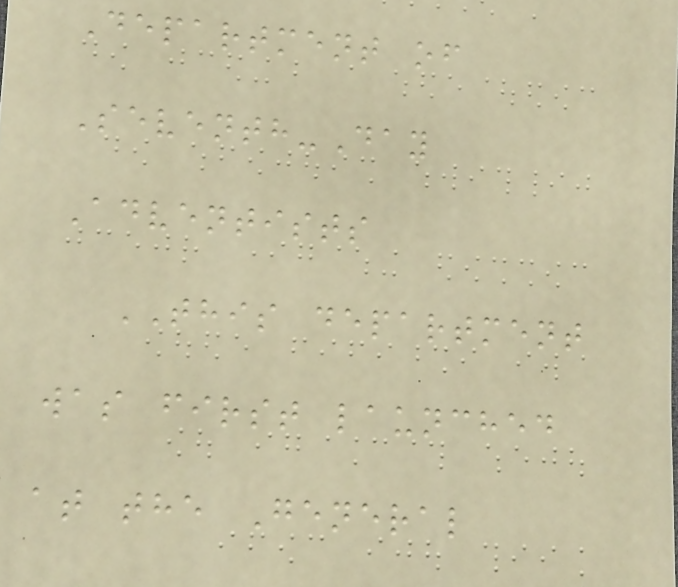Department of
Seventh-Day
Adventists
THIS department
was first launched
at the General
